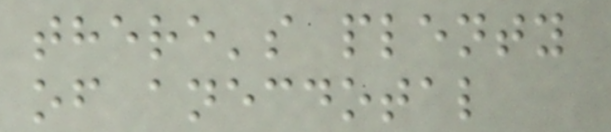there's plenty
of anecdotal
